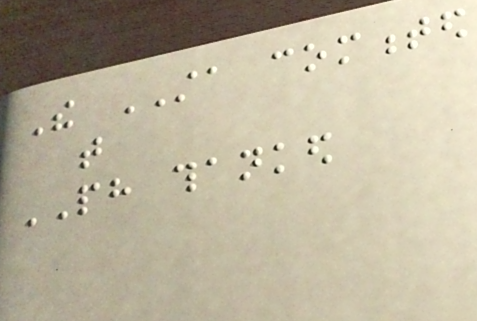The STA commented
that
PH thanked
